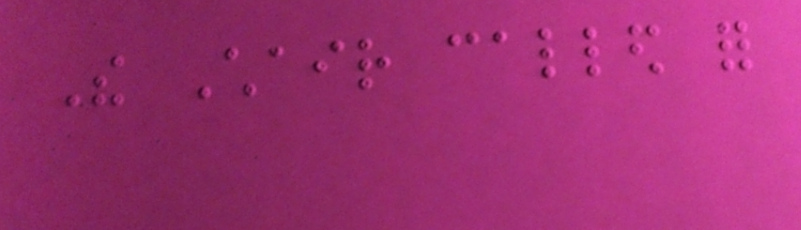The Chair called for
